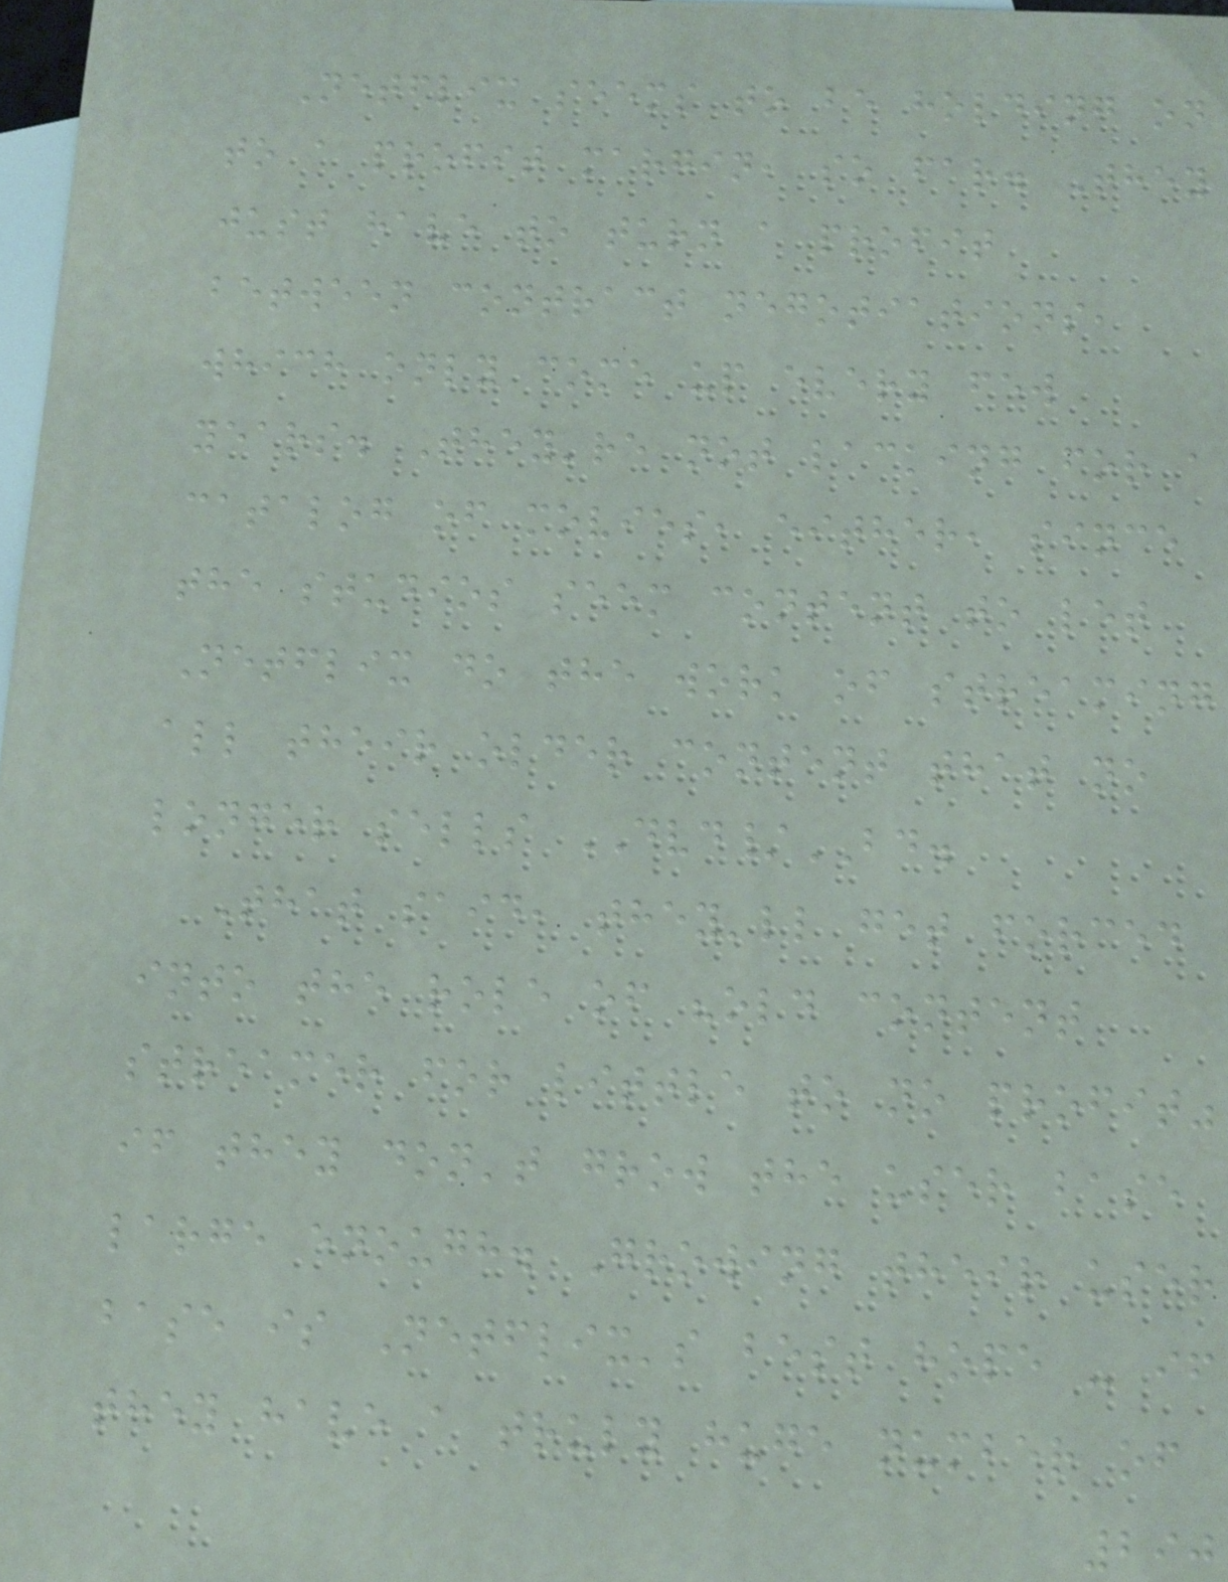Netflix seems to be holding on
to a profit margin, so far. They
just have to turn a profit
between contract negotiations,
which only come up every few
years. They're not lacking for a
catalog of movies, either, since
the studios seem content to let
Netflix do the work of streaming
all their older content that no
longer sells DVD/BD.
That said, they'll get forced
into the role of "old content
streamer for little to no profit"
if they don't grow the user base
large enough. Growing their user
base is Netflix's best hope - if
they have a truly huge number of
290
